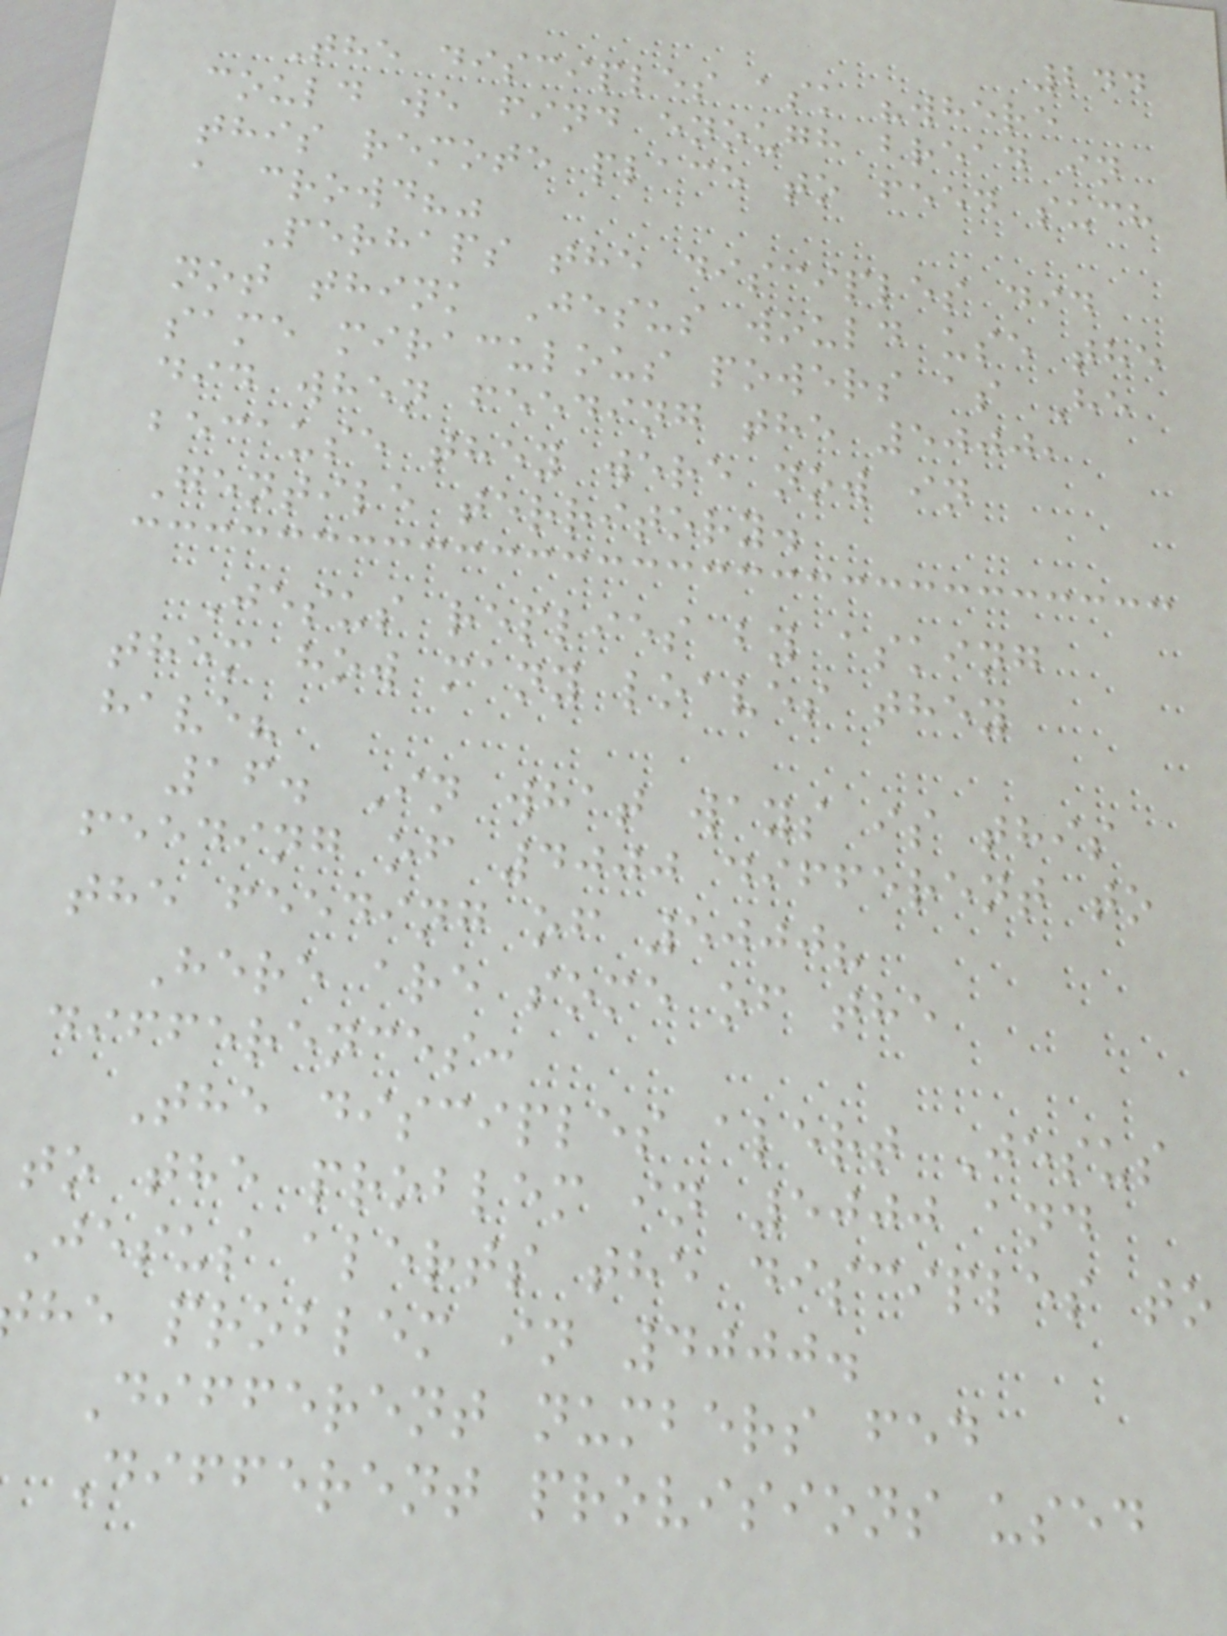244
The disciples ask "where
could we find enough bread in
this remote place to feed such
a crowd?"
Perhaps the disciples did
not think Jesus would use the
same miraculous powers as He
did when feeding the 5000,
because they were now in
Gentile territory.
Jesus replies by asking
them how many loaves they
have?
16. In what ways is this
feeding of 4000 different to
the feeding of 5000?
Here are some of the
differences:
The disciples alert Jesus
to the problem in 5000 and
Jesus alerts the disciples to
he problem in 4000.
Different numbers fed
Different provisions used
